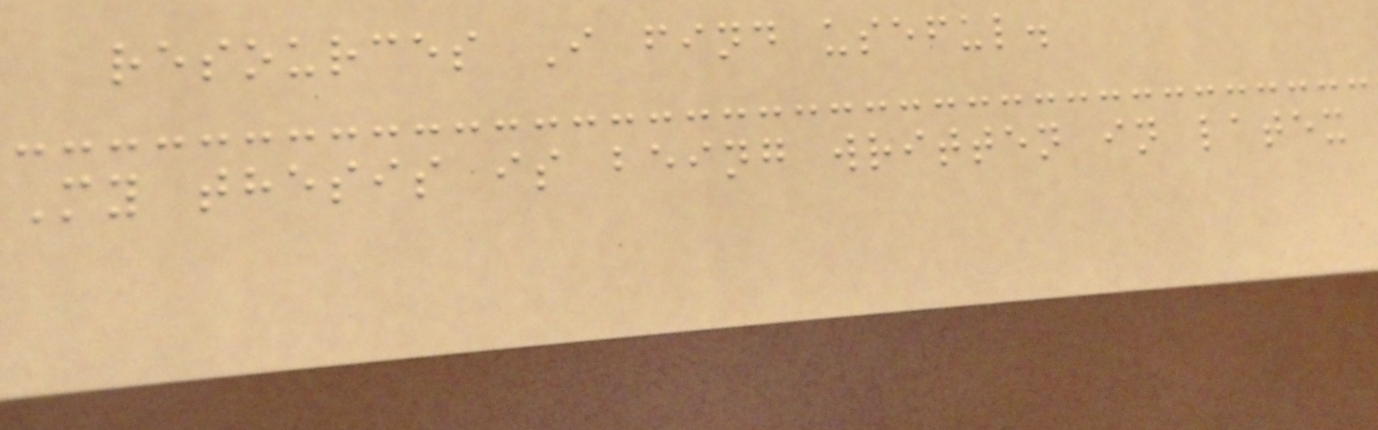resources I find useful.
My thesis is being written in latex
